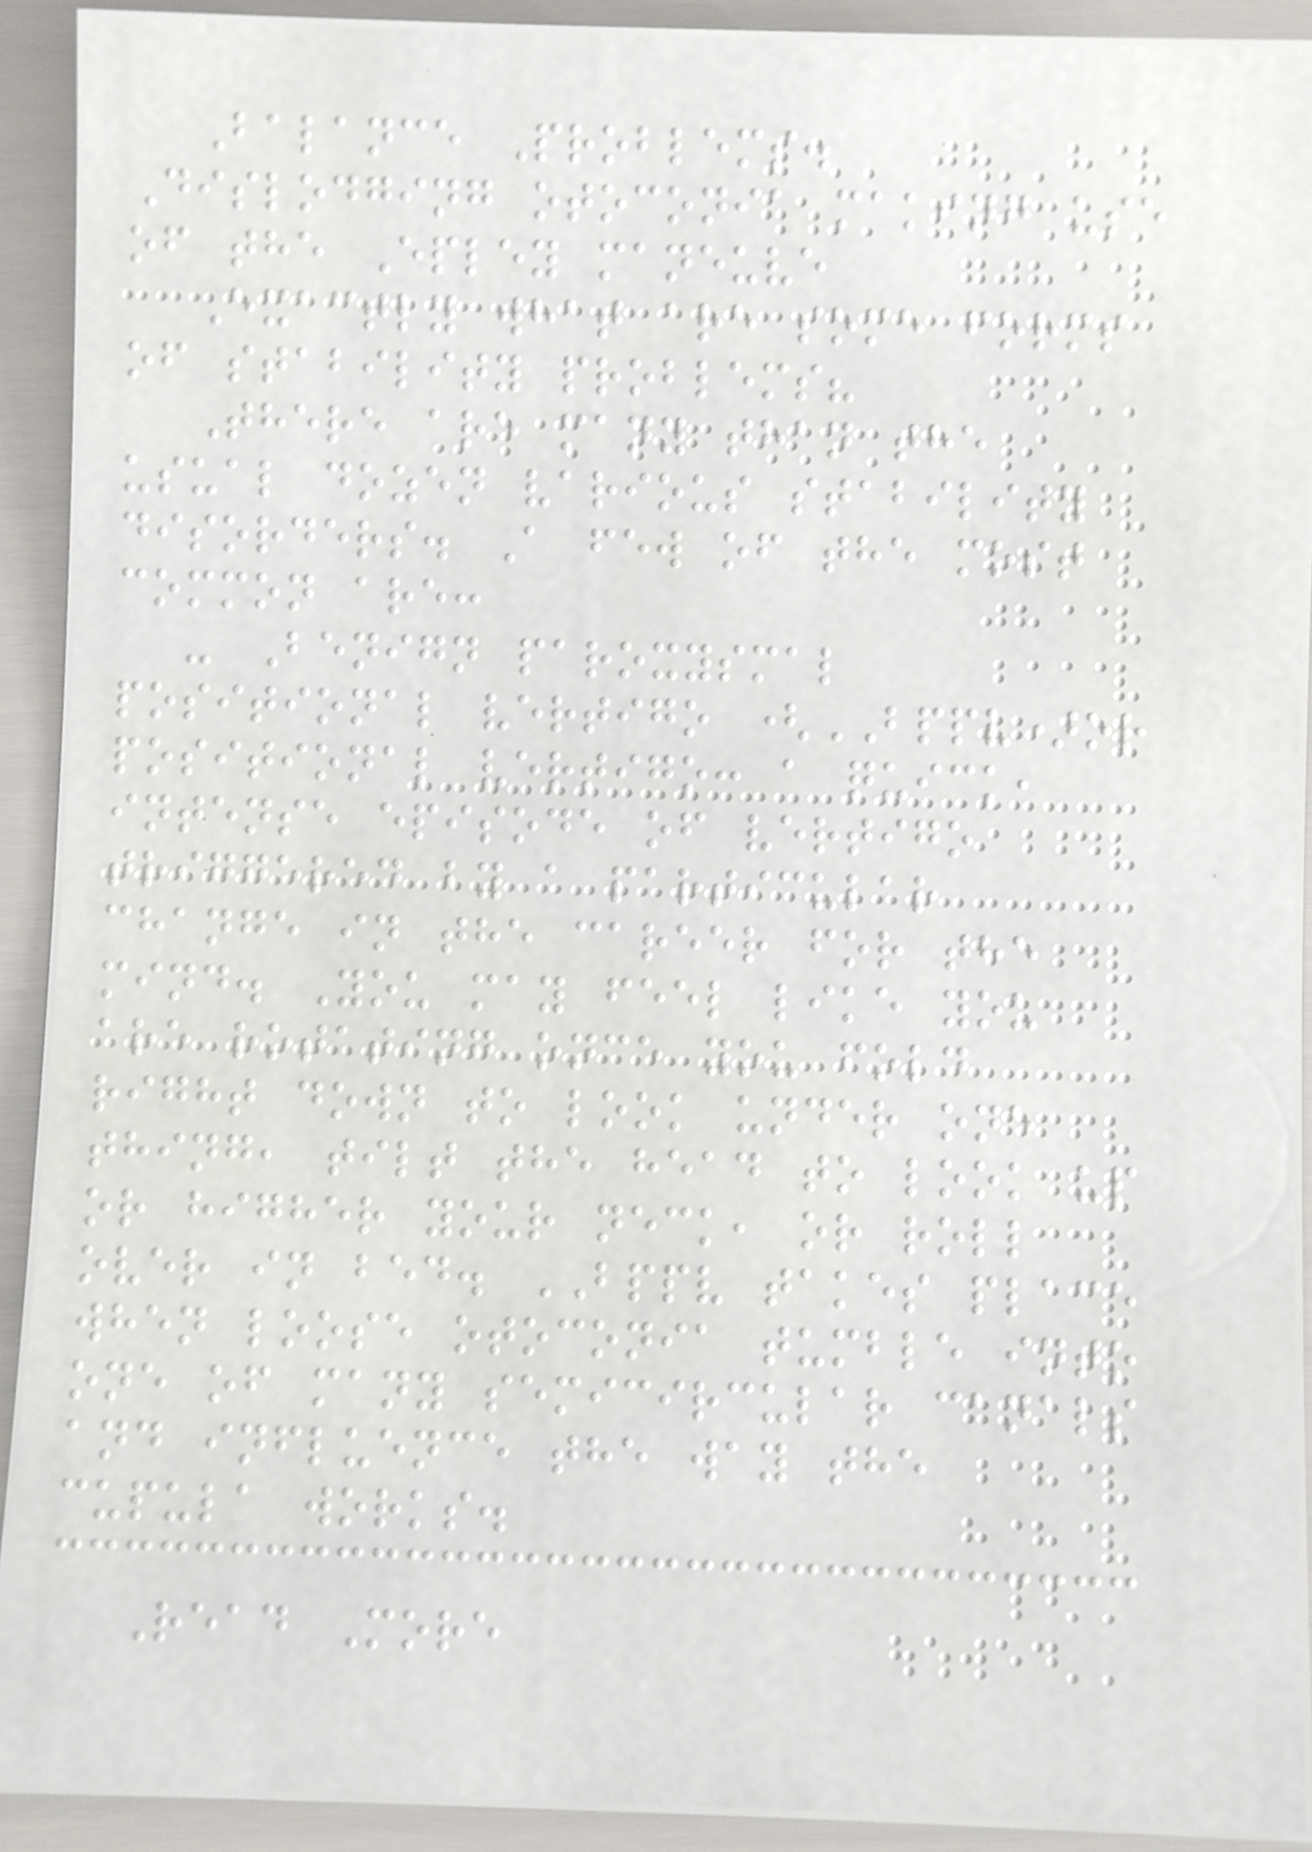Balance Problems.
Dislodging otoconia making use
of the Epley maneuve
Exactly what are some forms
of stability problems?
There are many than the
usual dozen various stability
disorders. A few of the most
common are:
- Benign paroxysmal
positional vertigo (BPPV)or
positional vertigo: a quick,
intense episode of vertigo
triggered by a particular
change in the career for the
mind. You may feel like you
are rotating once you fold
right down to look under one
thing, tilt the head to look up
or higher your neck, or roll
over in bed. BPPV takes place
when loose otoconia tumble into
one of many semicircular canals
and influence the way the
cupula works.
Read More
